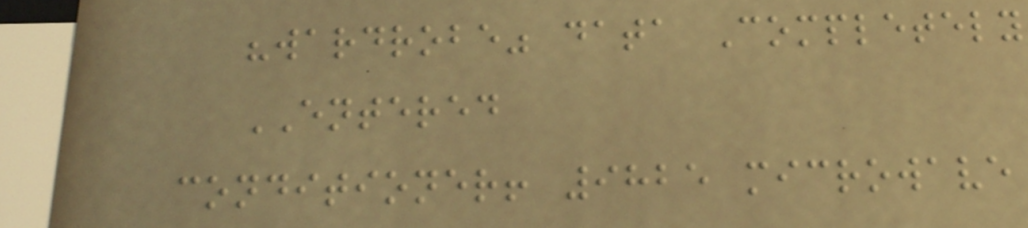"wardrobe" data Completely
ENTERED
conditioner! 9825 microwave
